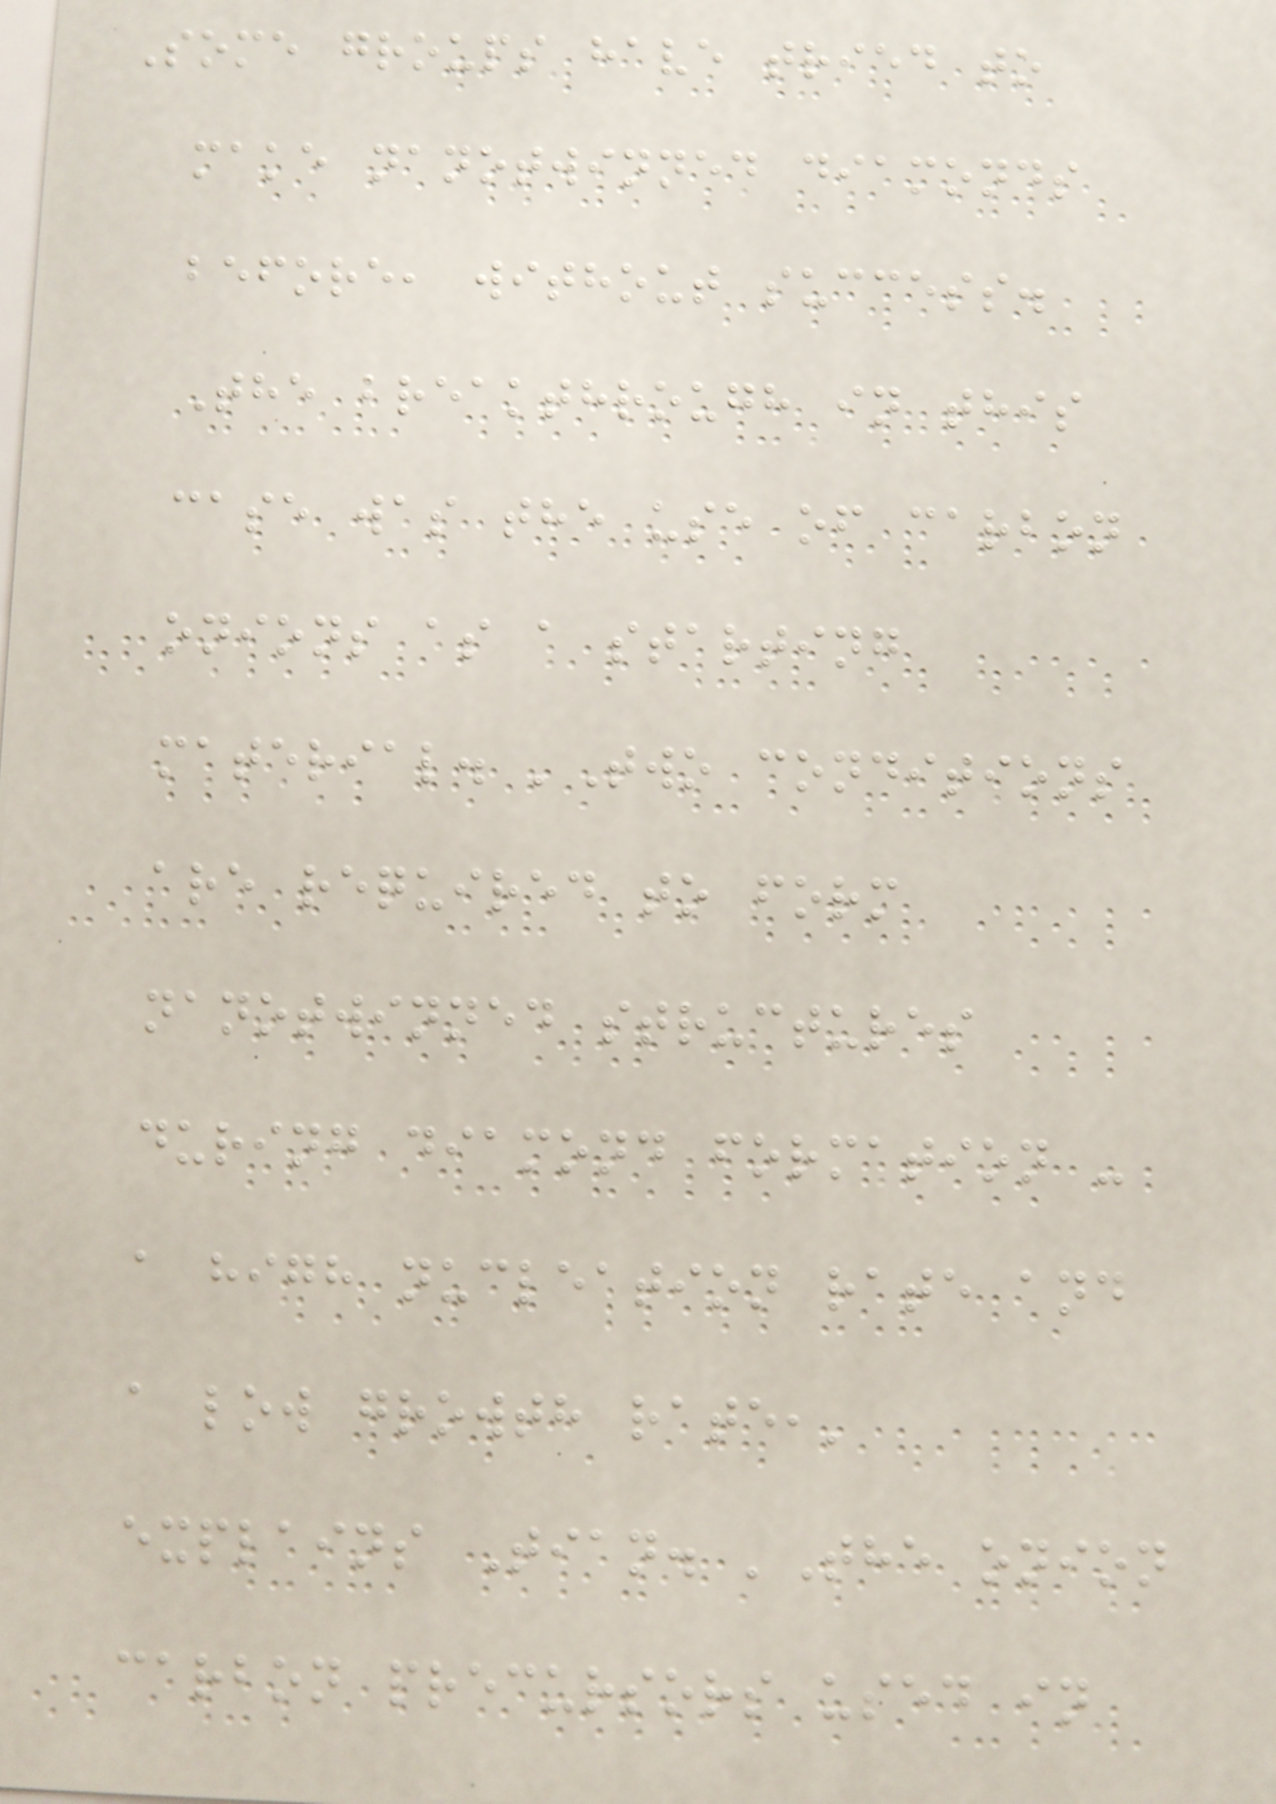Some groups have tried to
make nanotwinned diamonds
before, without success.
The breakthrough in this
case was the use of carbon
onions as a starting
material. 'Two conditions
are required to form
nanotwinned structures
during diamond formation -
a high nucleation rate and
a low growth rate,'
explains Tian. 'The onion
carbon precursors used in
